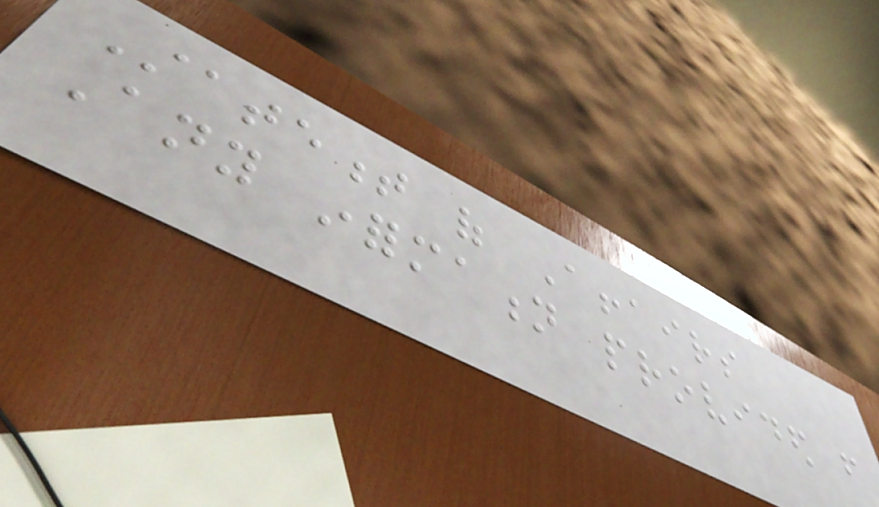Statement of Affairs
Any information provided from
